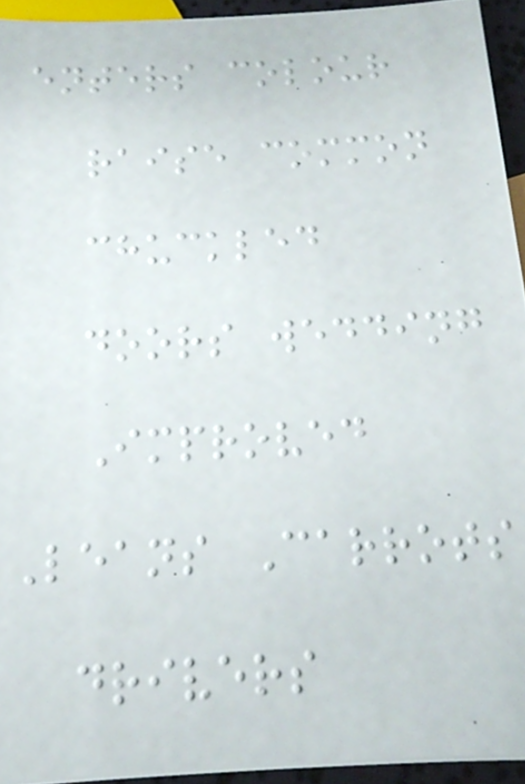enters colour
raise common
chuckled
doors wedding
Improved
Leans Carrots
drivers
